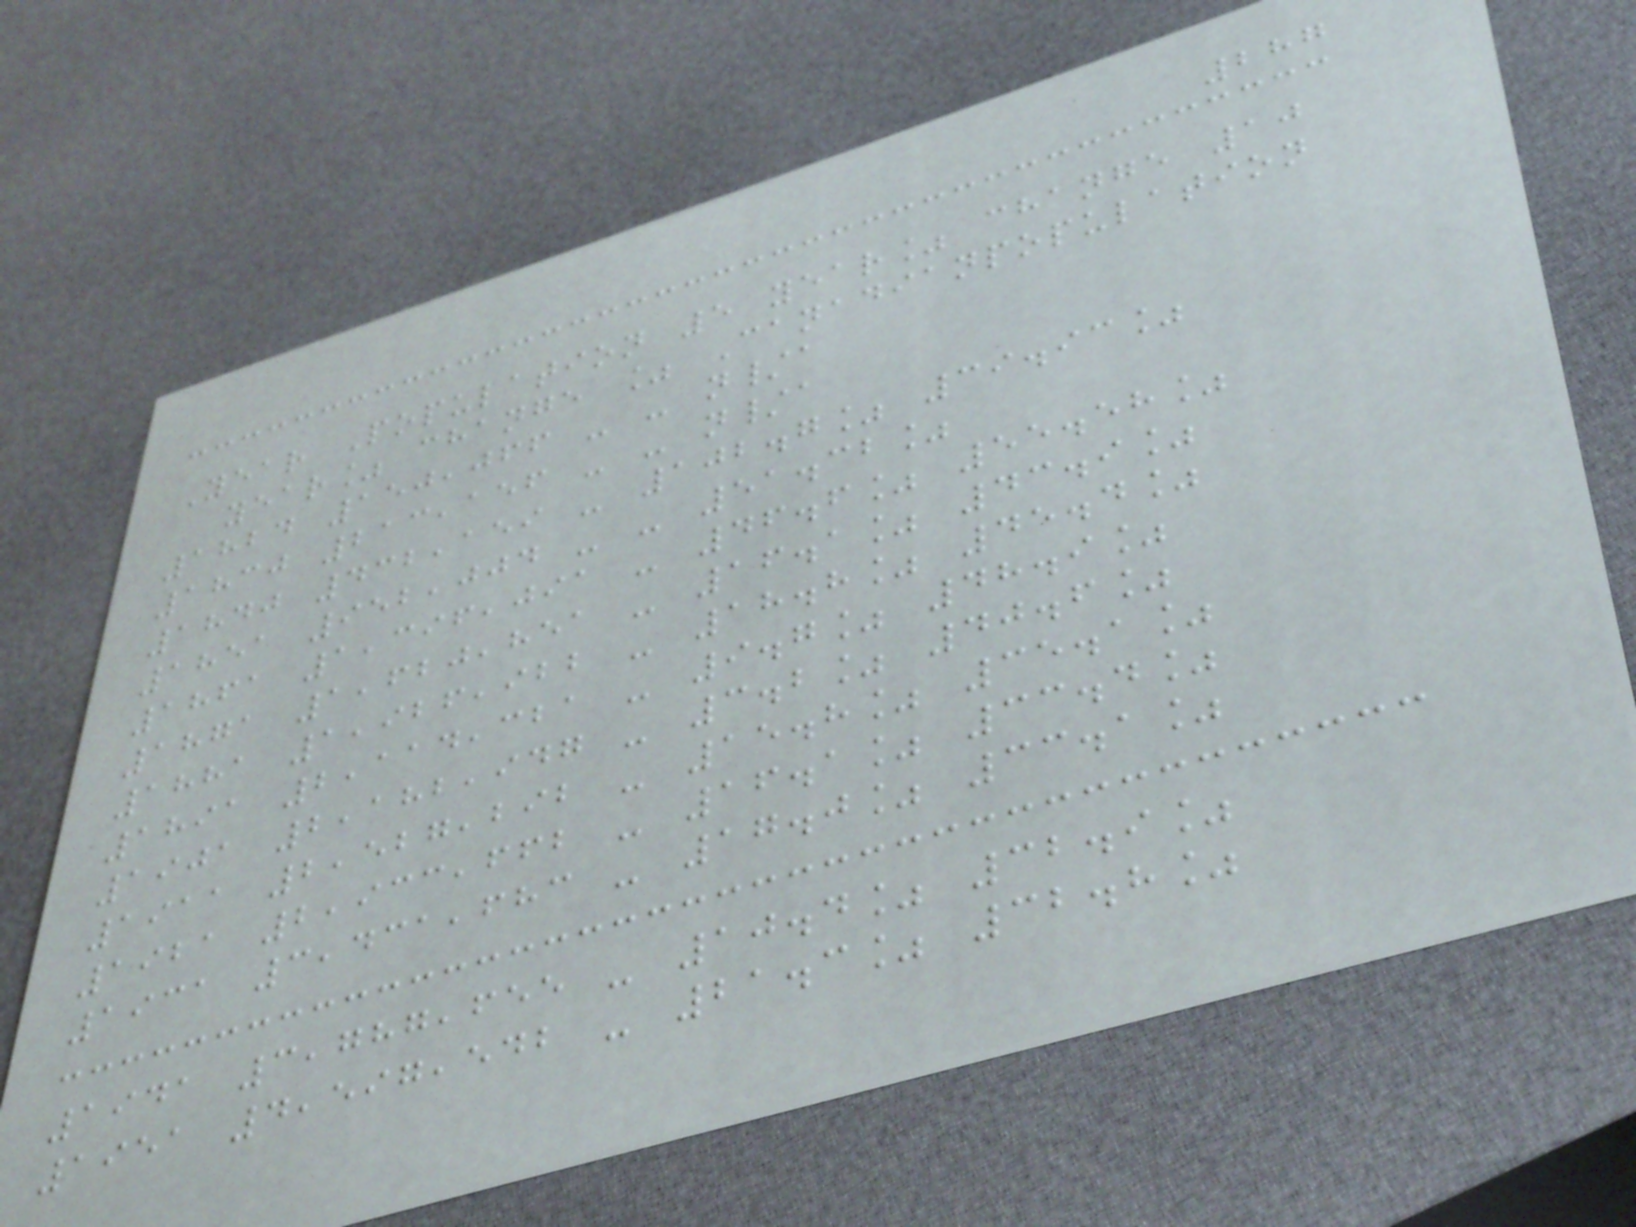287
Year Population 5 year% change 10
year% change % Canadianpopulation
1824 150,066 - - n/a
1830 213,156 - - n/a
1840 432,159 - 102.7% 39.93%
1851 952,004 - - 51.32%
1861 1,396,091 - 46.6% 55.58%
1871 1,620,851 - 16.1% 43.9%
1881 1,926,922 - 18.8% 45.4%
1891 2,114,321 - 9.7% 48.9%
1901 2,182,947 - 3.2% 40.6%
1911 2,527,292 - 15.8% 35.1%
1921 2,933,662 - 16.1% 33.4%
1931 3,431,683 - 17.0% 33.1%
1941 3,787,655 - 10.4% 32.9%
1951 4,597,542 - 21.3% 32.8%
